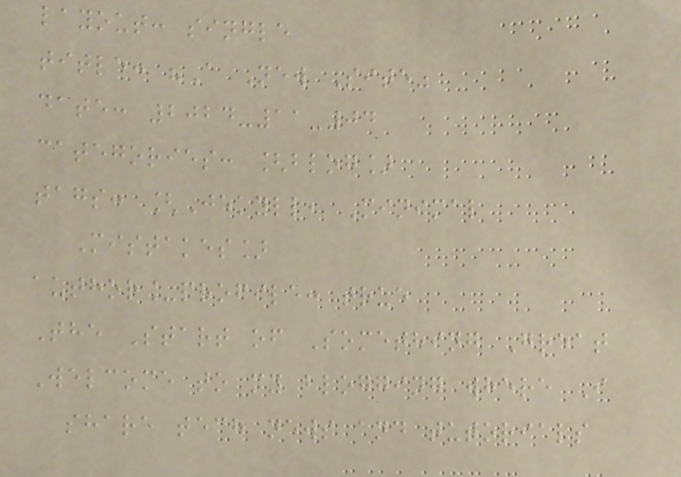layout: single
title: "A New Site"
date: 2024-11-04
categories: [blog]
tags: [Jekyll, Minimal
Mistakes]
author_profile: true
The Start of Something Great
Welcome to my blogging where I
share tech news and tutorials
